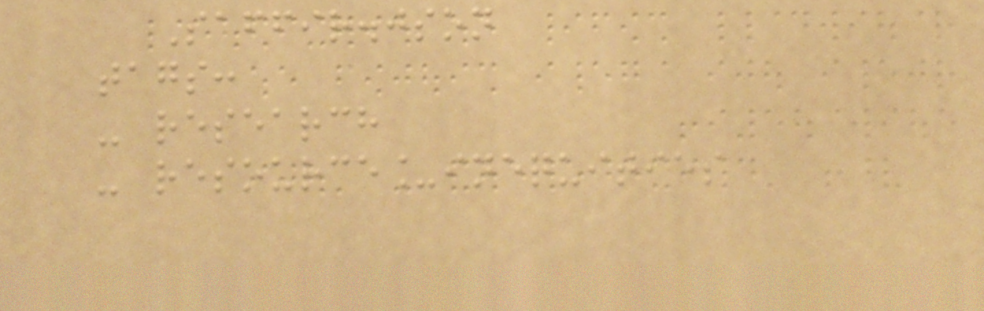Saffir.json
tags:
- research
- resource_inequities
